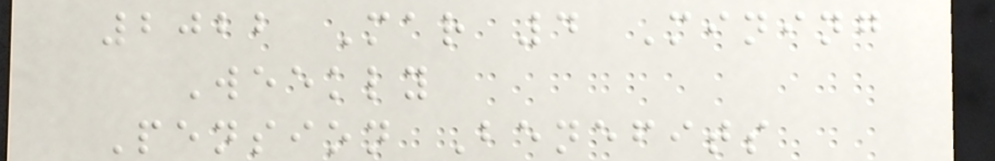2022 Mar 4 Mining
Weekly
Pension Benefits
